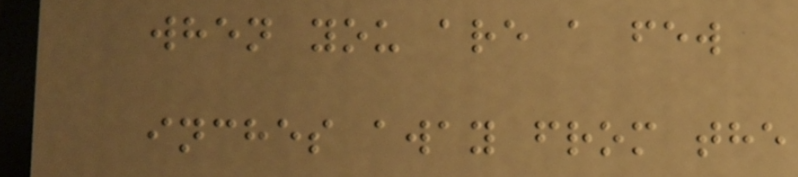when you are a few
inches away from the
